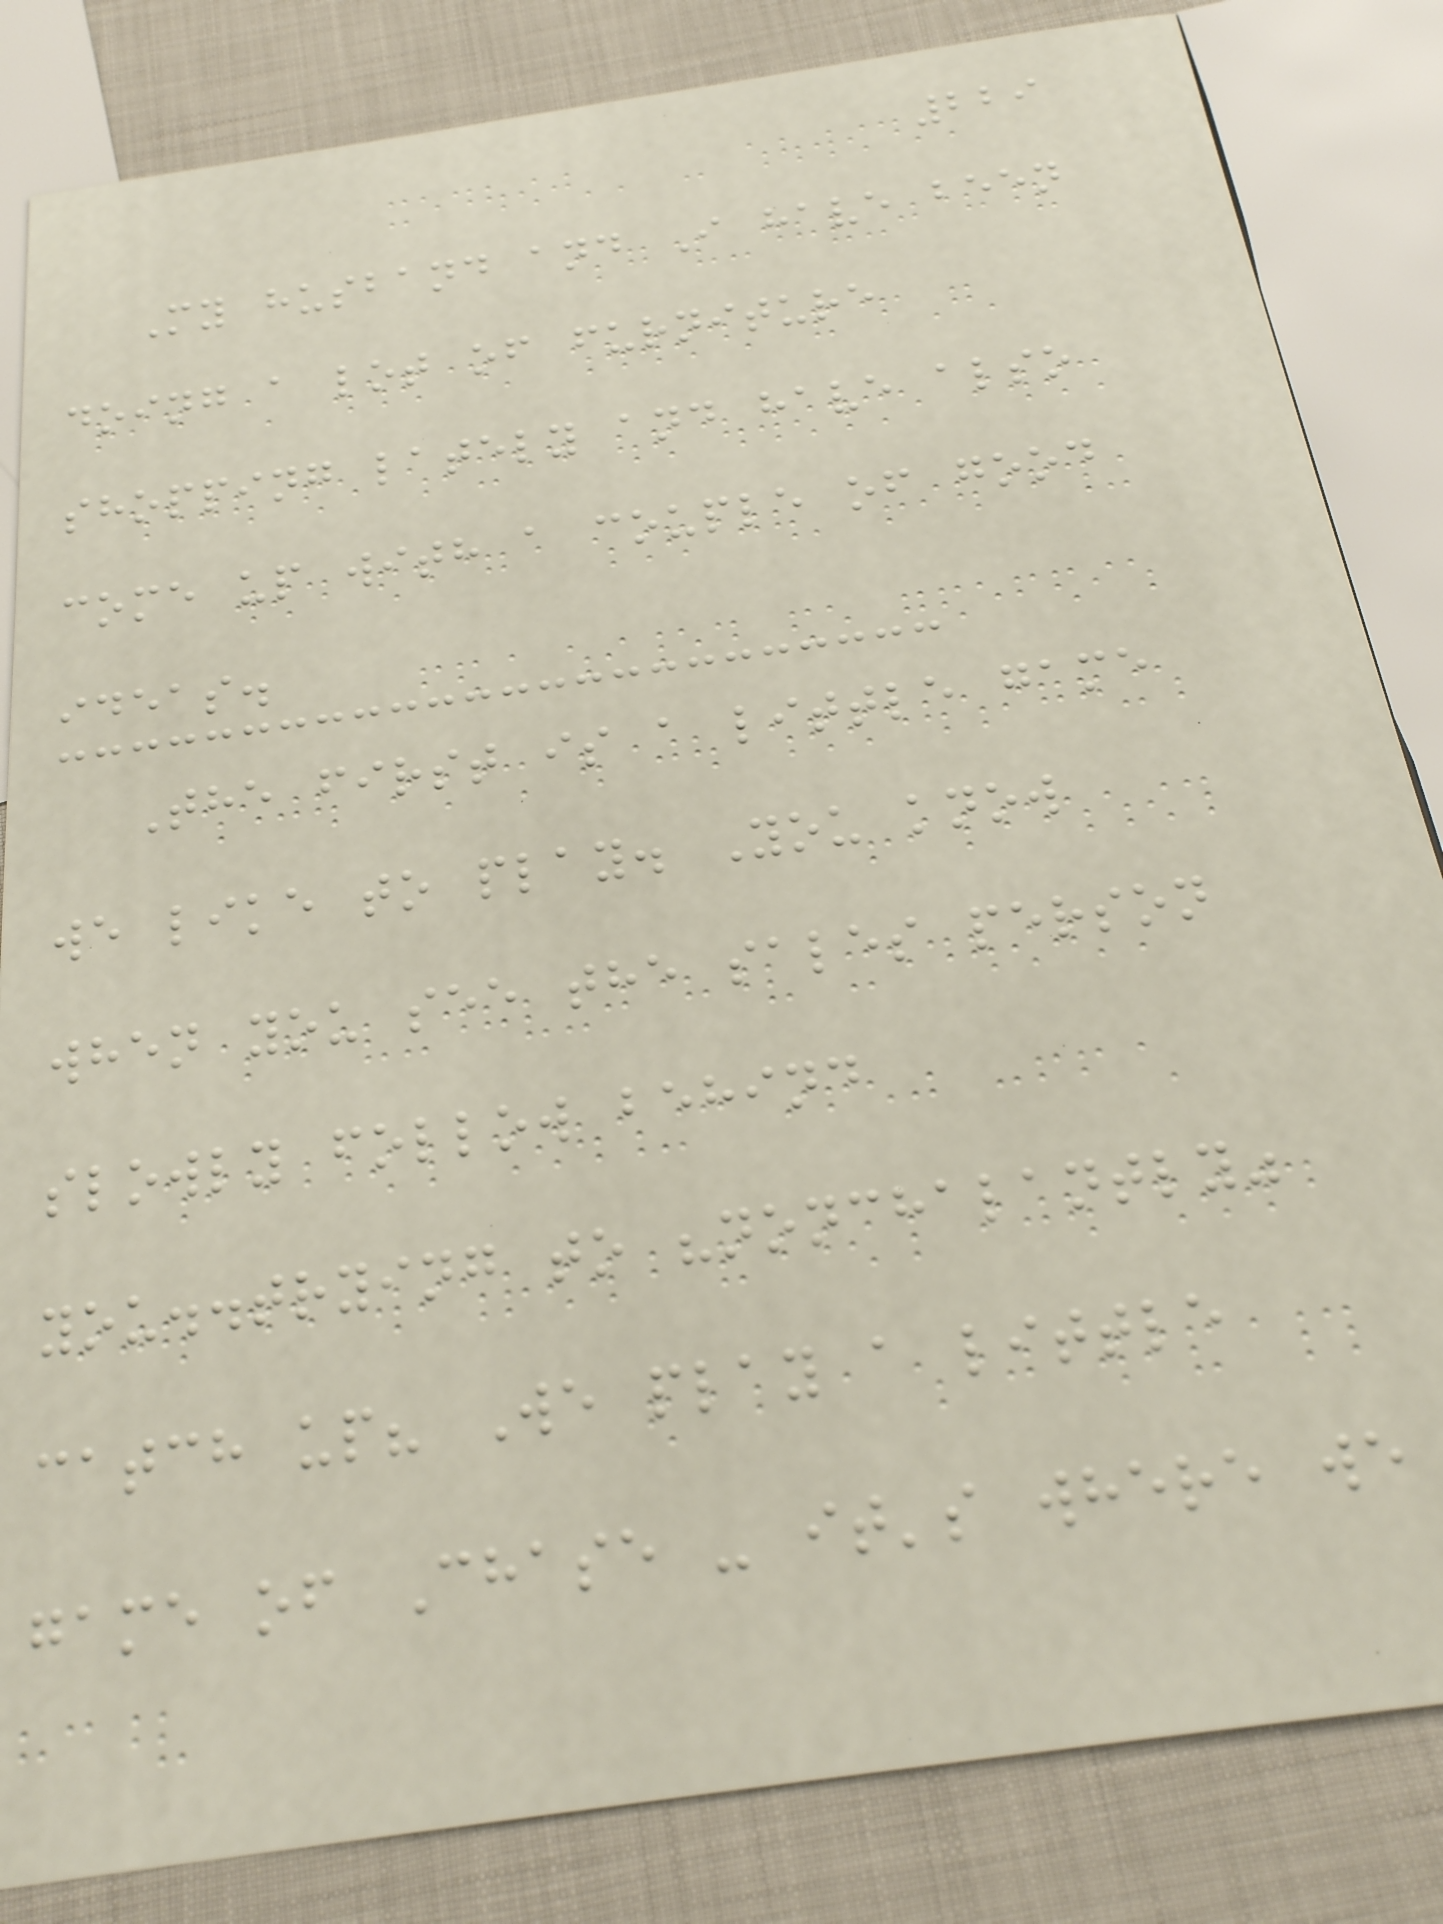229
My husband and I have been
doing a lot of furniture
shopping lately and have also
come up with a couple of good
ideas.
The first is a little game
we like to play. You know
when you see the sales person
slowly follow behind
you..trying to "nonchalantly"
catch up? We play a little
game of Chase - it's where we
